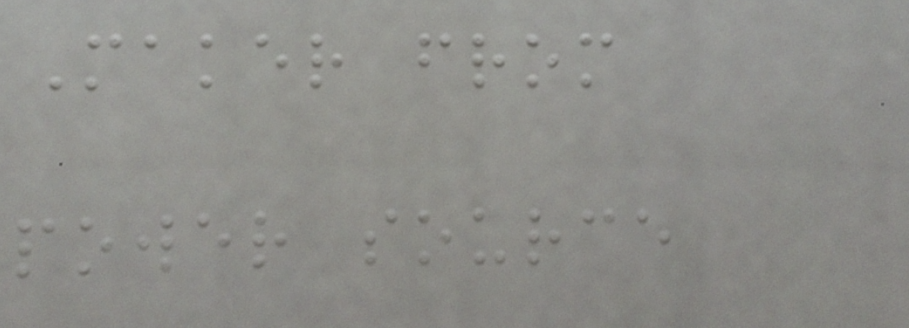Maker from
power source
